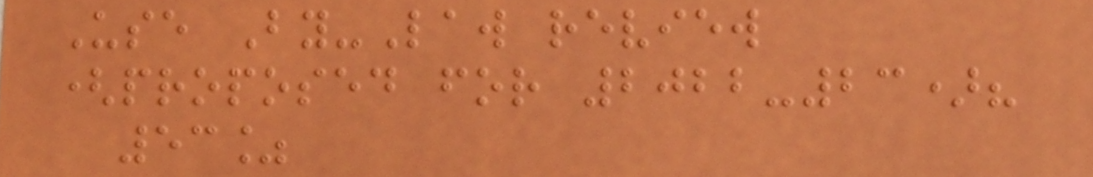Use By-Law review
(proposed for 2022-23)?
53%
